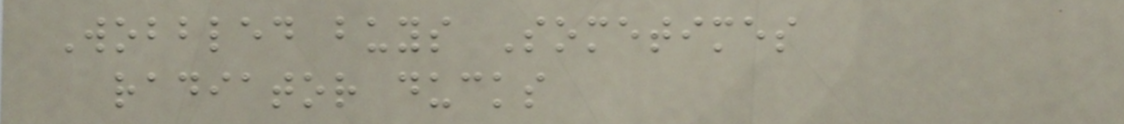Wobbled buys Sometimes
radiator ducks
